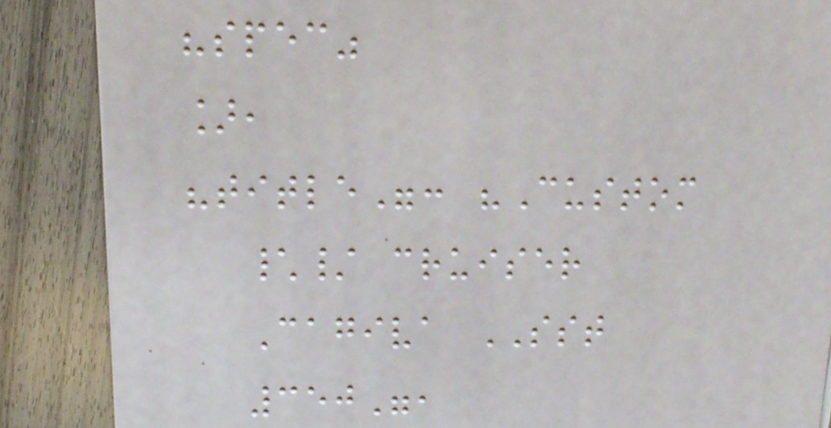"spec"
],
"title": "Custom
\/ cruiser
Cagiva SST
350",
